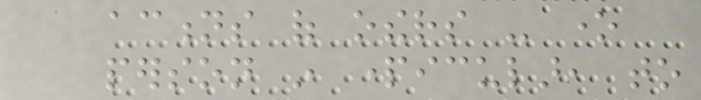actions of others - one
person in particular, to
